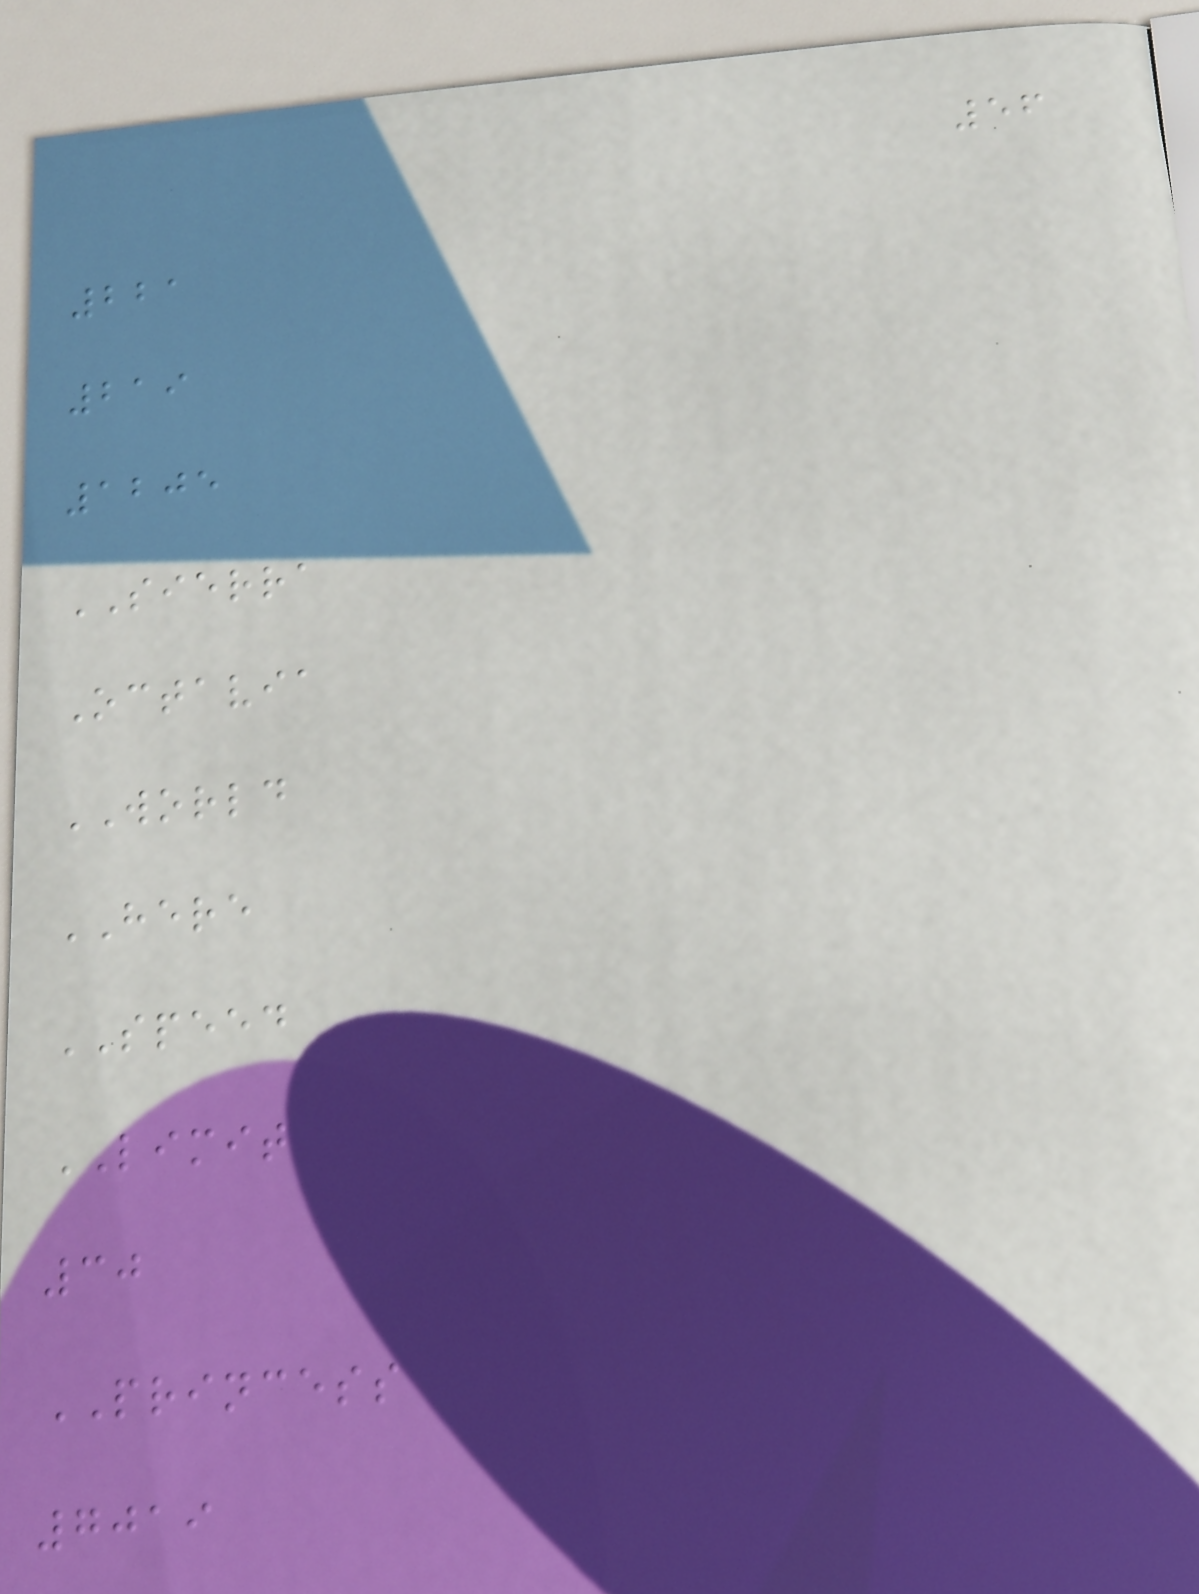56
221
219
1205
SIERRA
Octavia
WORLD
HERE
SPEED
LIMIT
30
PRINCESS
7019
